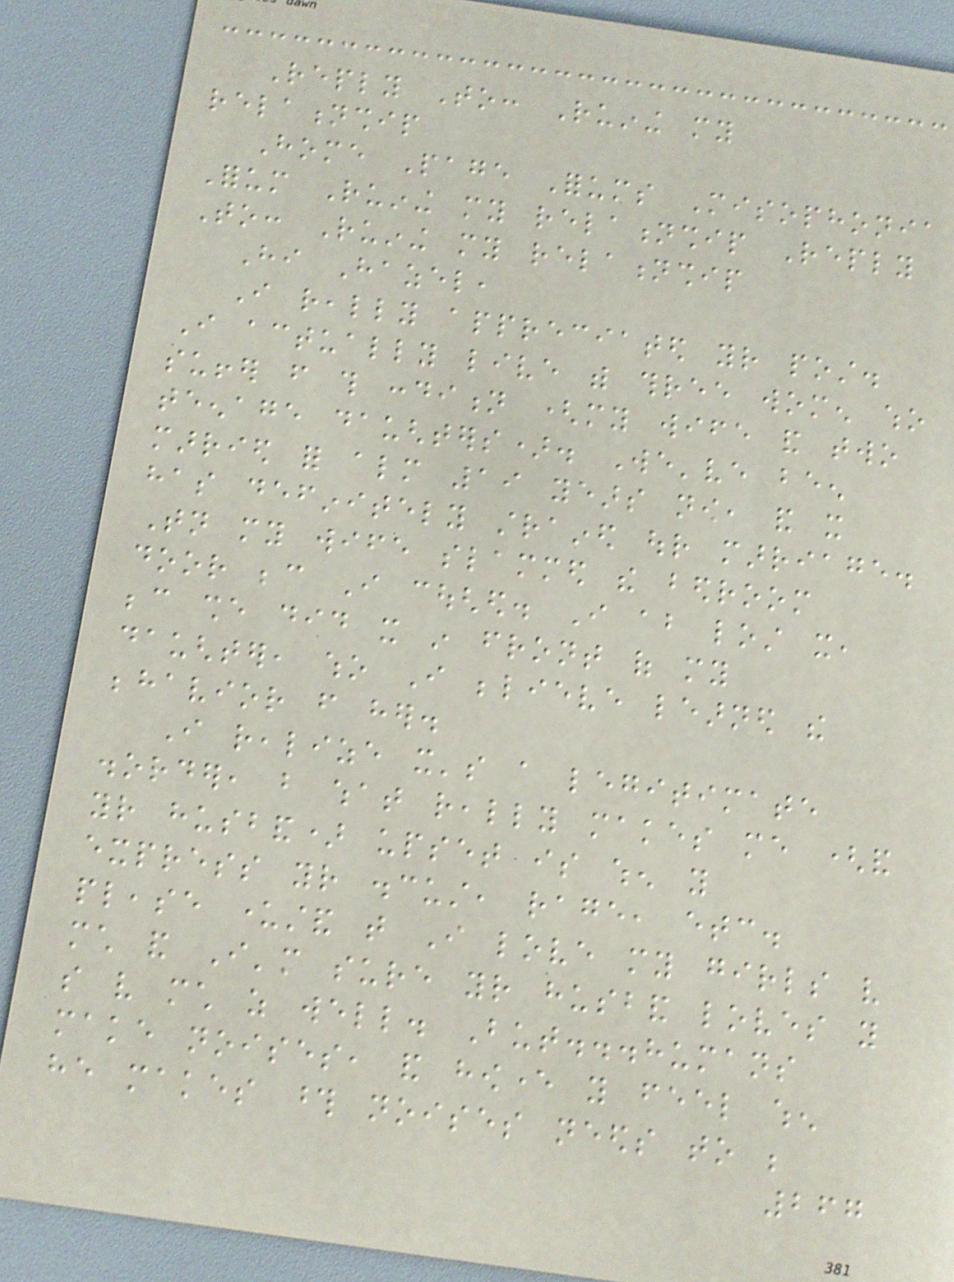Reply To: Ruining my
relationship
Home Page Forums Misophonia
Forum Ruining my relationship Reply
To: Ruining my relationship
Hi Hazel,
I really appreciated your post.
I actually live with three women who
suffer from this condition (my wife and two
teenage daughters). We've been
married for almost 19 years now, and it
has definitely strained our marriage.
Tonight my wife slammed the bedroom
door because I coughed. I about lost it,
because she did it in front of my
daughter, who I believe learned the
behavior from her.
I realize it's a legitimate
disorder, but what really makes me (and
your husband) upset is when you
express your discust, rage, etc.
please understand that I love my girls very
much and I'm sure your husband loves you
so very much as well. But...humans
make noises, and however you feel when
he makes those noises needs to be
267
